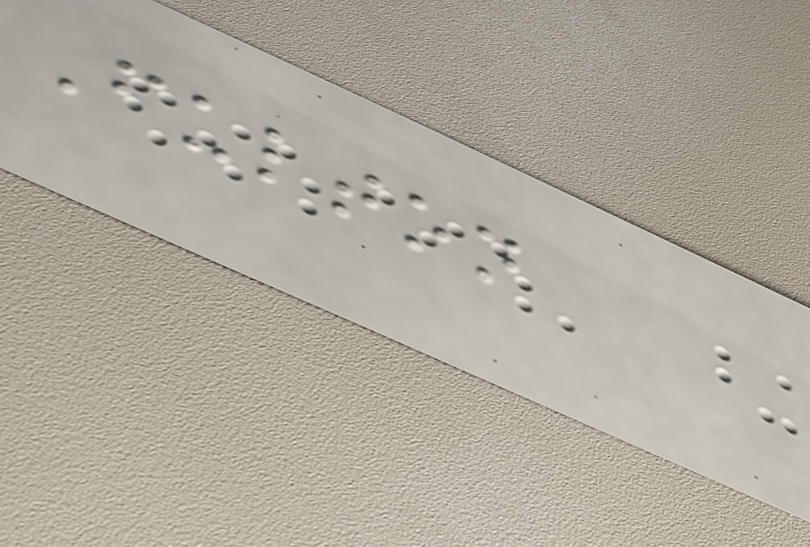Fulton
